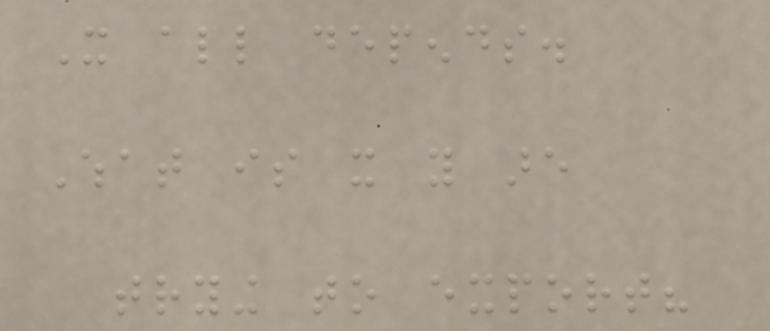It all depends.
What is it you are
trying to export?
